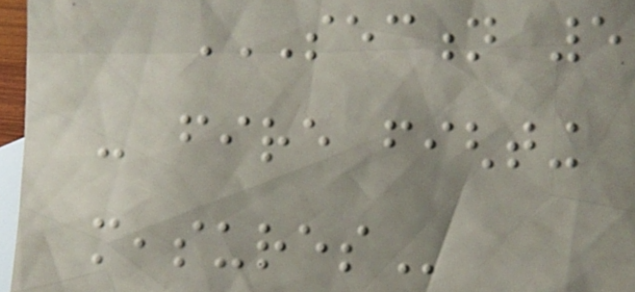SECTION 5
- FIRE FIGHTING
MEASURES
